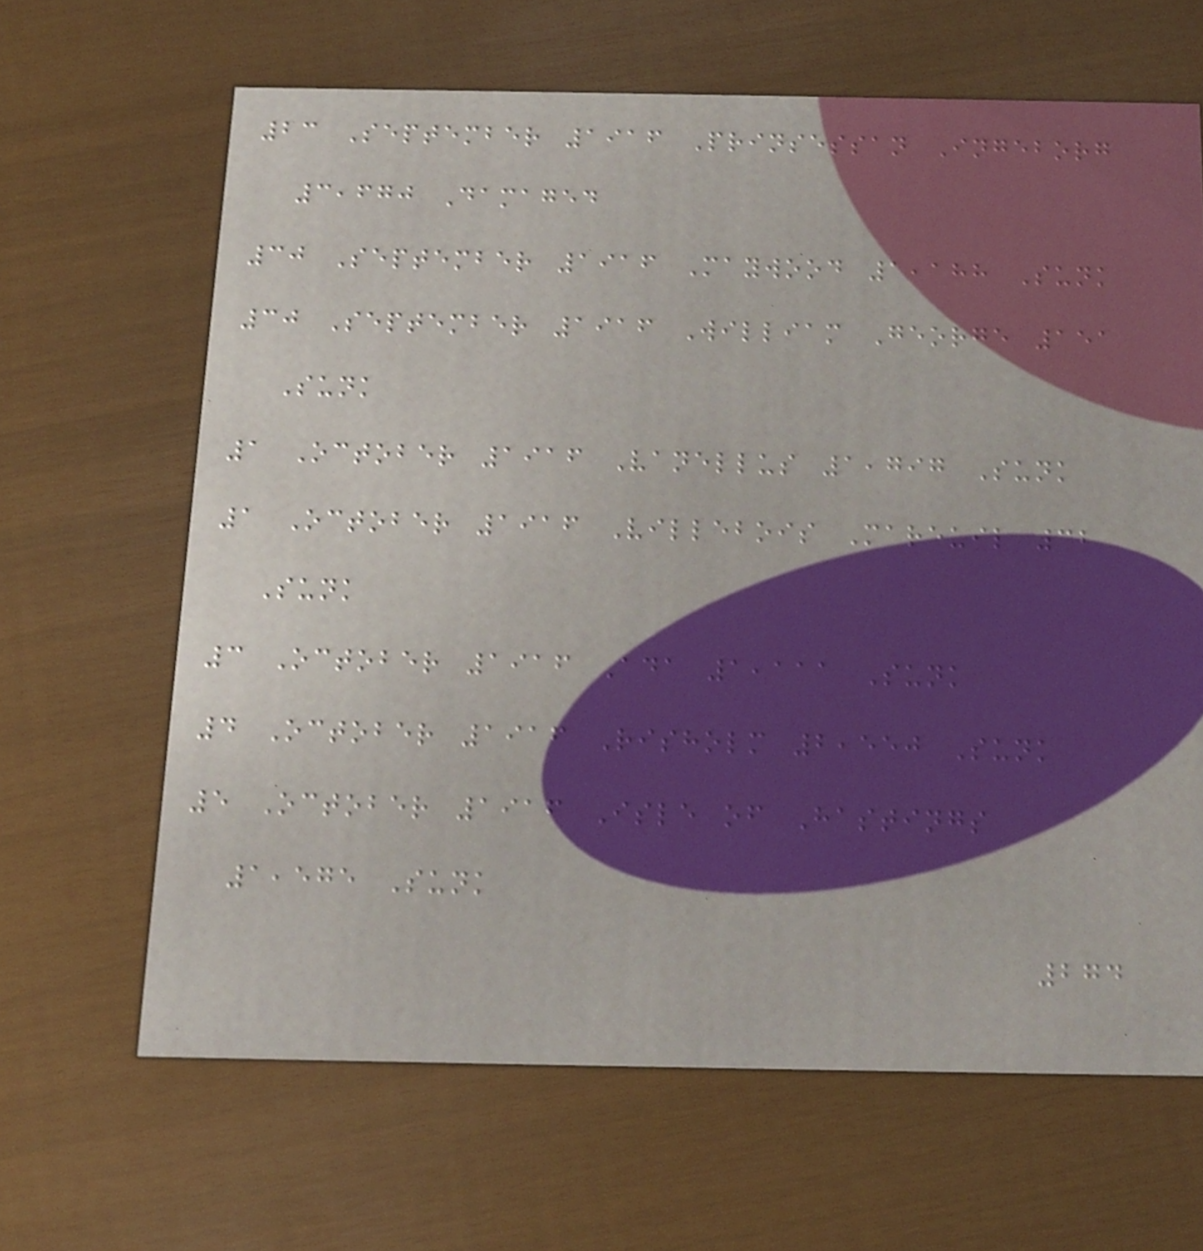23 September 1916 Prinsessan Ingeborg
3,670 Damaged
30 September 1916 Maywood 1,188 Sunk
30 September 1916 William George 151
Sunk
1 October 1916 Vanellus 1,797 Sunk
1 October 1916 Villebois Mareuil 32
Sunk
3 October 1916 Ada 1,111 Sunk
4 October 1916 Risholm 2,550 Sunk
5 October 1916 Isle of Hastings
1,575 Sunk
274
